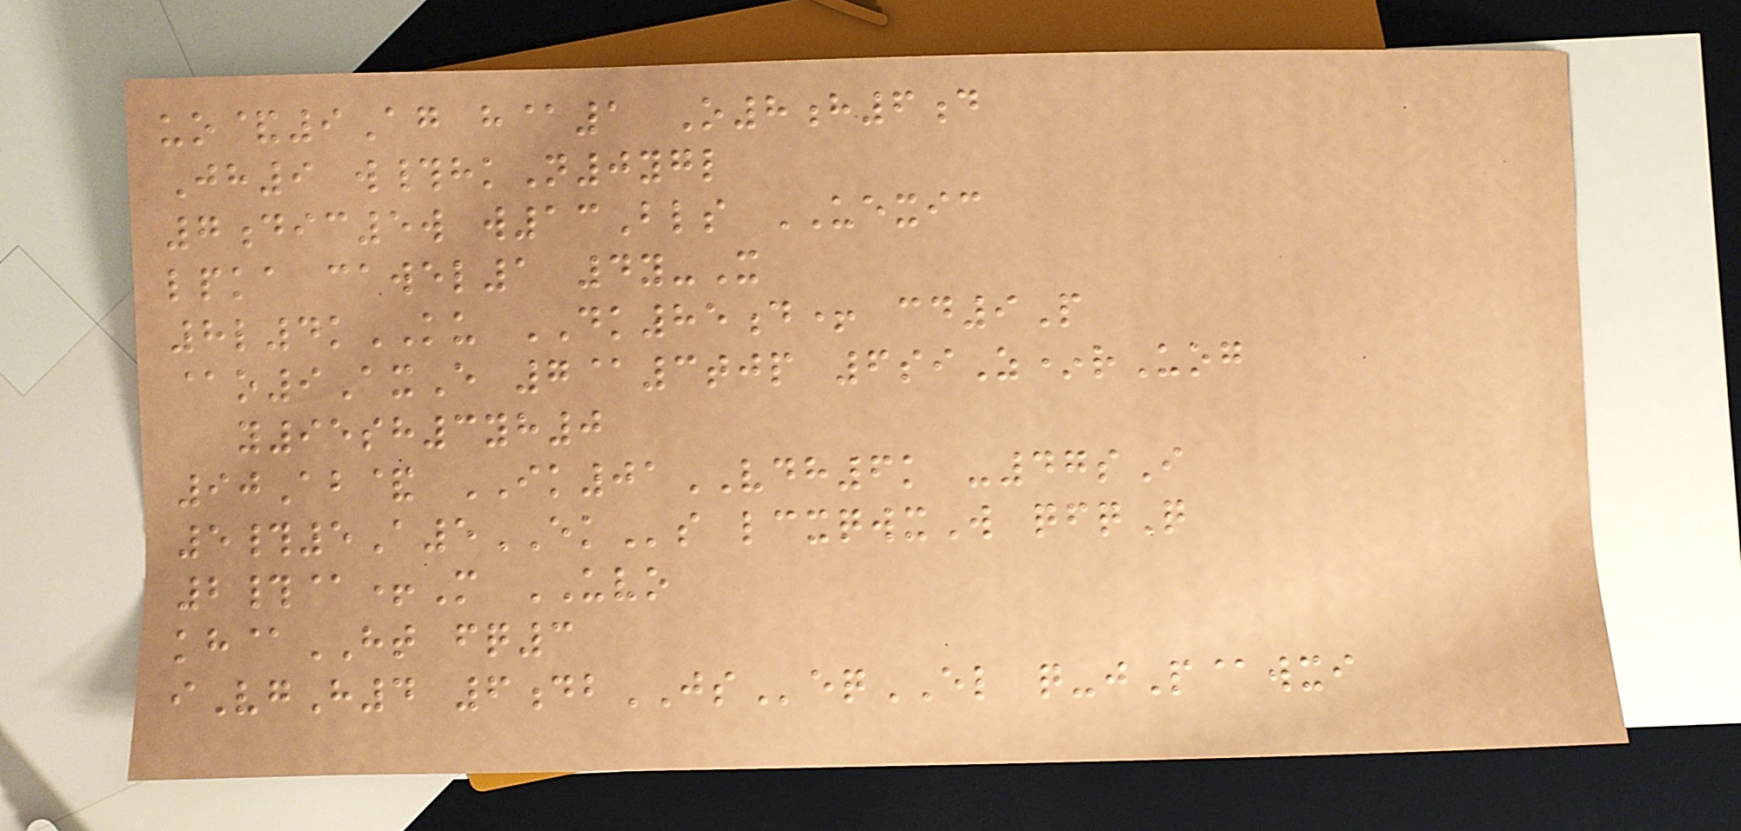uo&9Ag h@1 O8h6d
Jh9 w#hkN0ygl
7dic5w w13Bls UEXIC
lpka cawel1 4y-X
8l4kKU DK85d+ cd9P
@o9AxE 7@3tjp 6siZ*rUog
y95sh3yh0
90Ab& IK01VDH6k -47sI
5#5A5EKs lcxqwxW qfqQ
2#@+M UVO
kh@HT fq3
iVgH4 6dbJSeqEL q-jP@wxi
